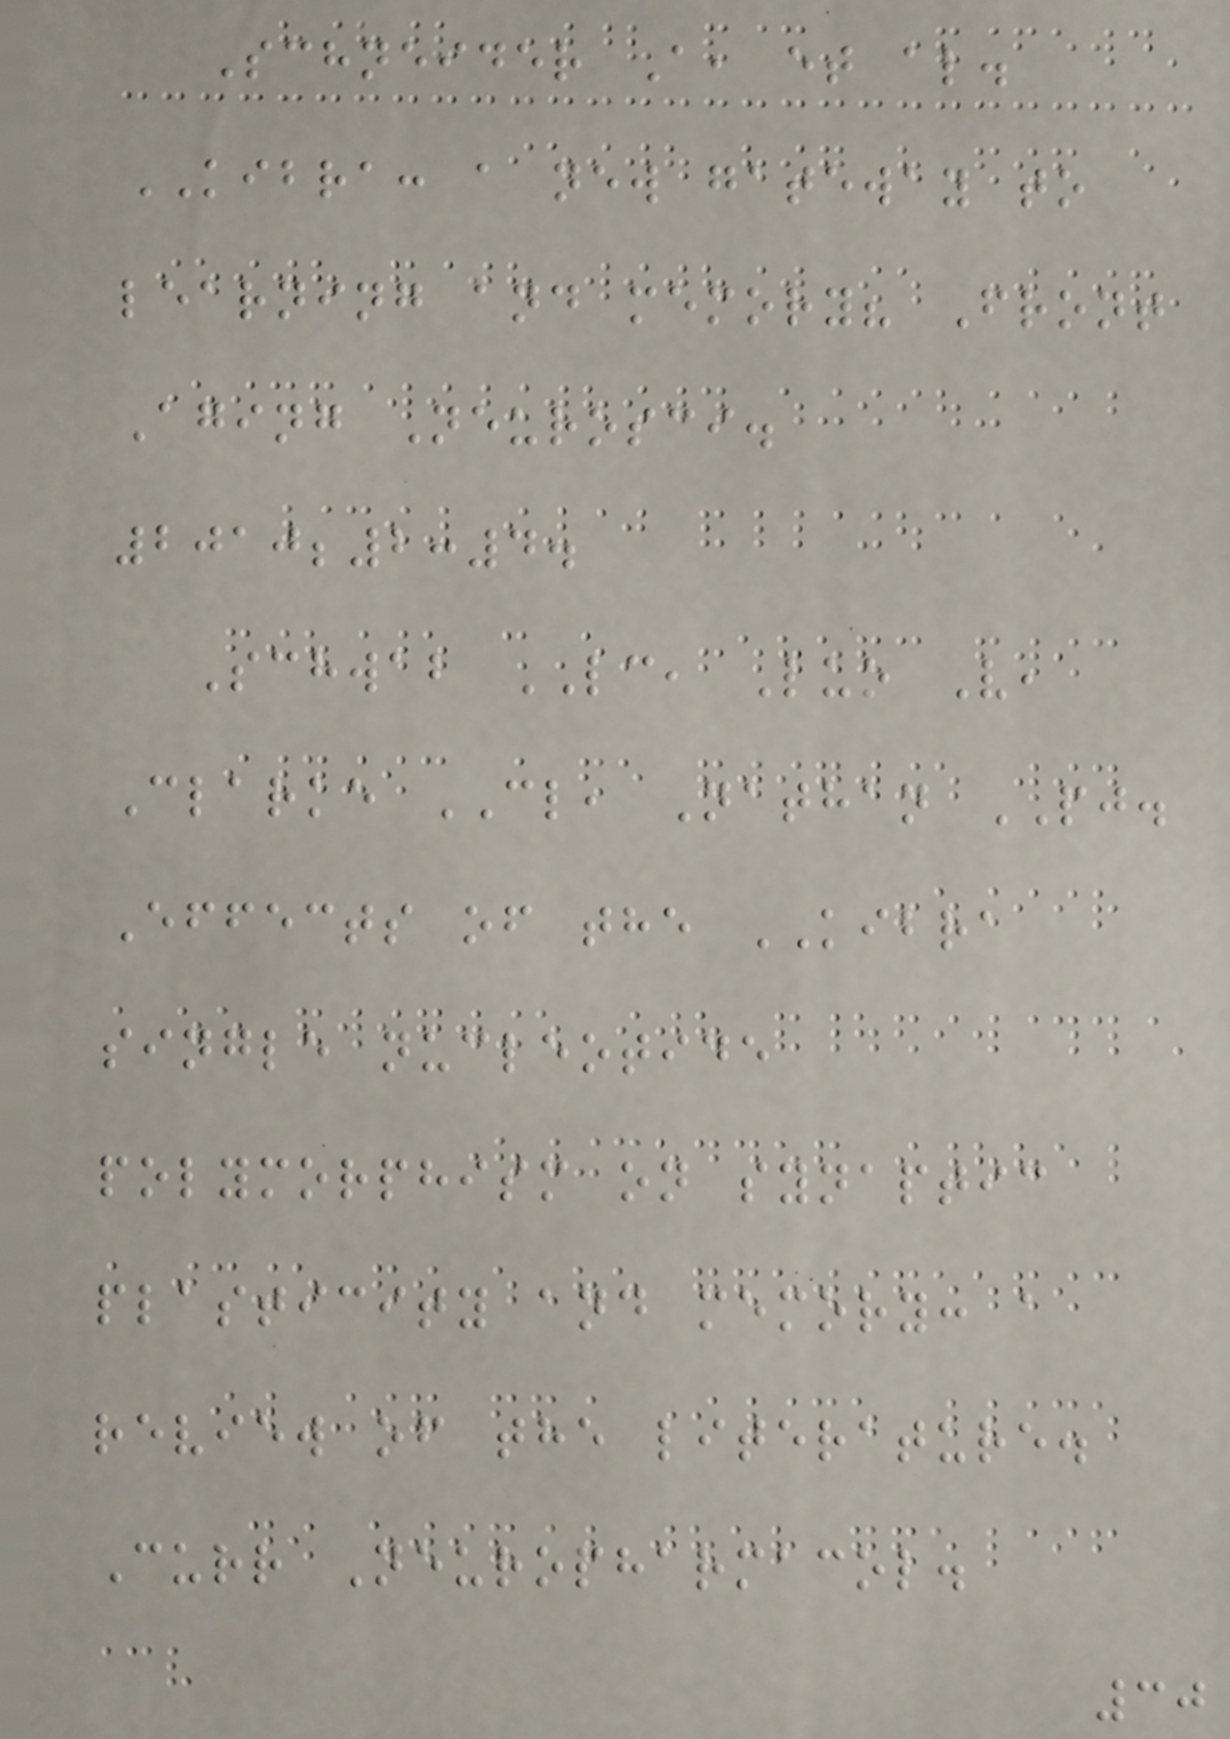Schneider A, et al.
KIBRA: a new gateway to
learning and memory? Front
Aging Neurosci.
2010;2:4.
Schwab LC, Luo V,
Clarke CL, Nathan PJ.
Effects of the KIBRA
single nucleotide
polymorphism on synaptic
plasticity and memory: a
review of the literature.
Curr Neuropharmacol.
30
